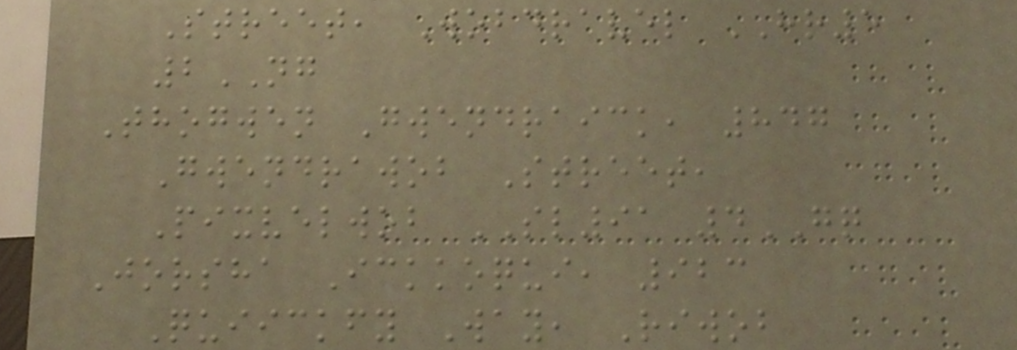Street, Wobdravel HR5
2NG
Thogwen Gwendraick, 847
Gwendrawob Street,
Pixvelwob SL91 4GQ
Jorsha Ickkoqui, 923
Quiickfy Way, Riwob
